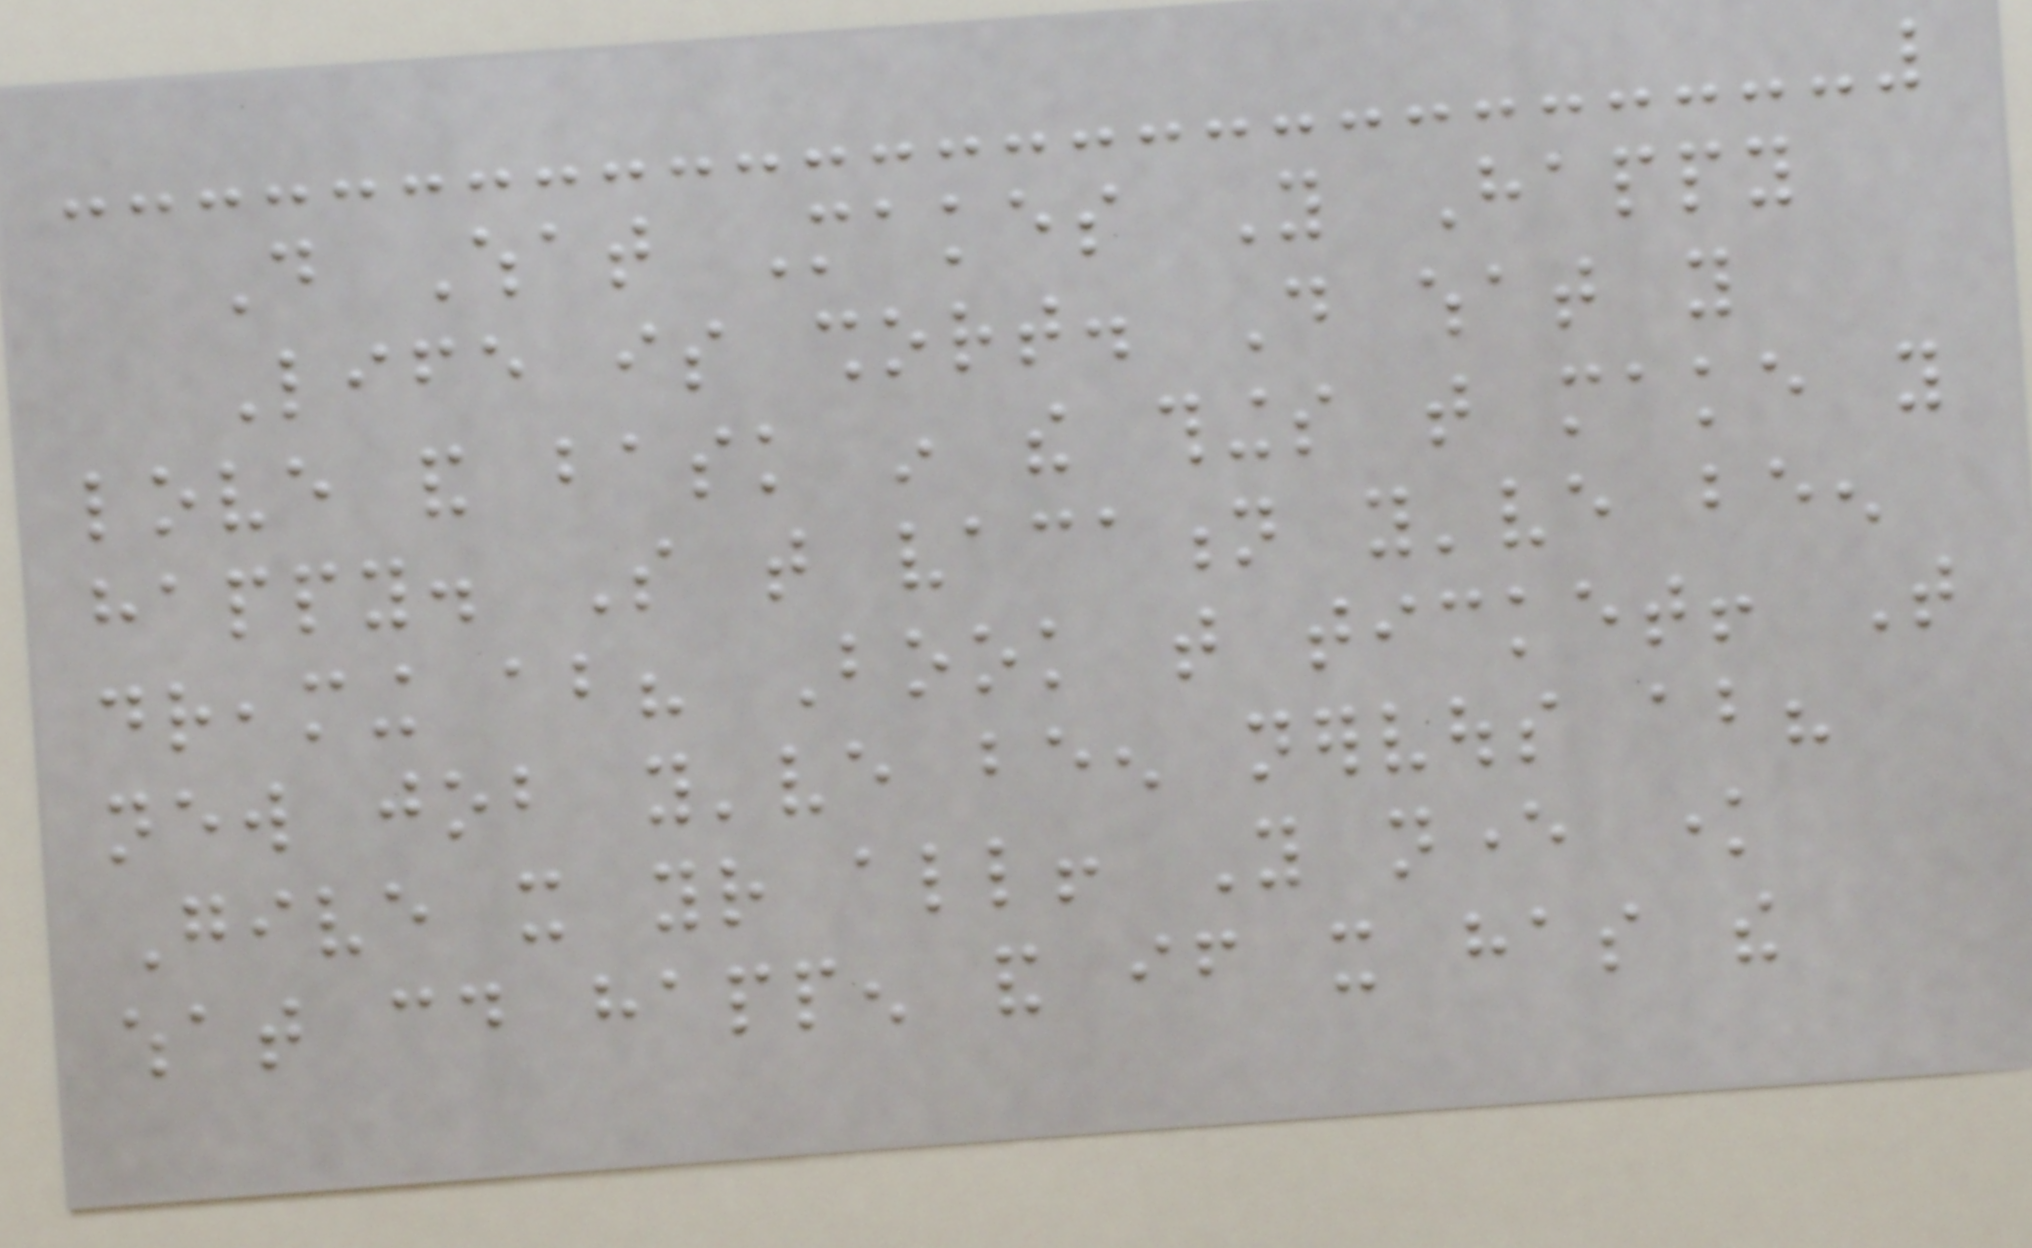Do What Makes You Happy
Life is short. Do what you
love and bask in the things that make you
happy. So that vacation you've been
dreaming about? Book that ticket! That
new job you've been nervous about?
Give it your all! You never know
what could happen and if it has the
